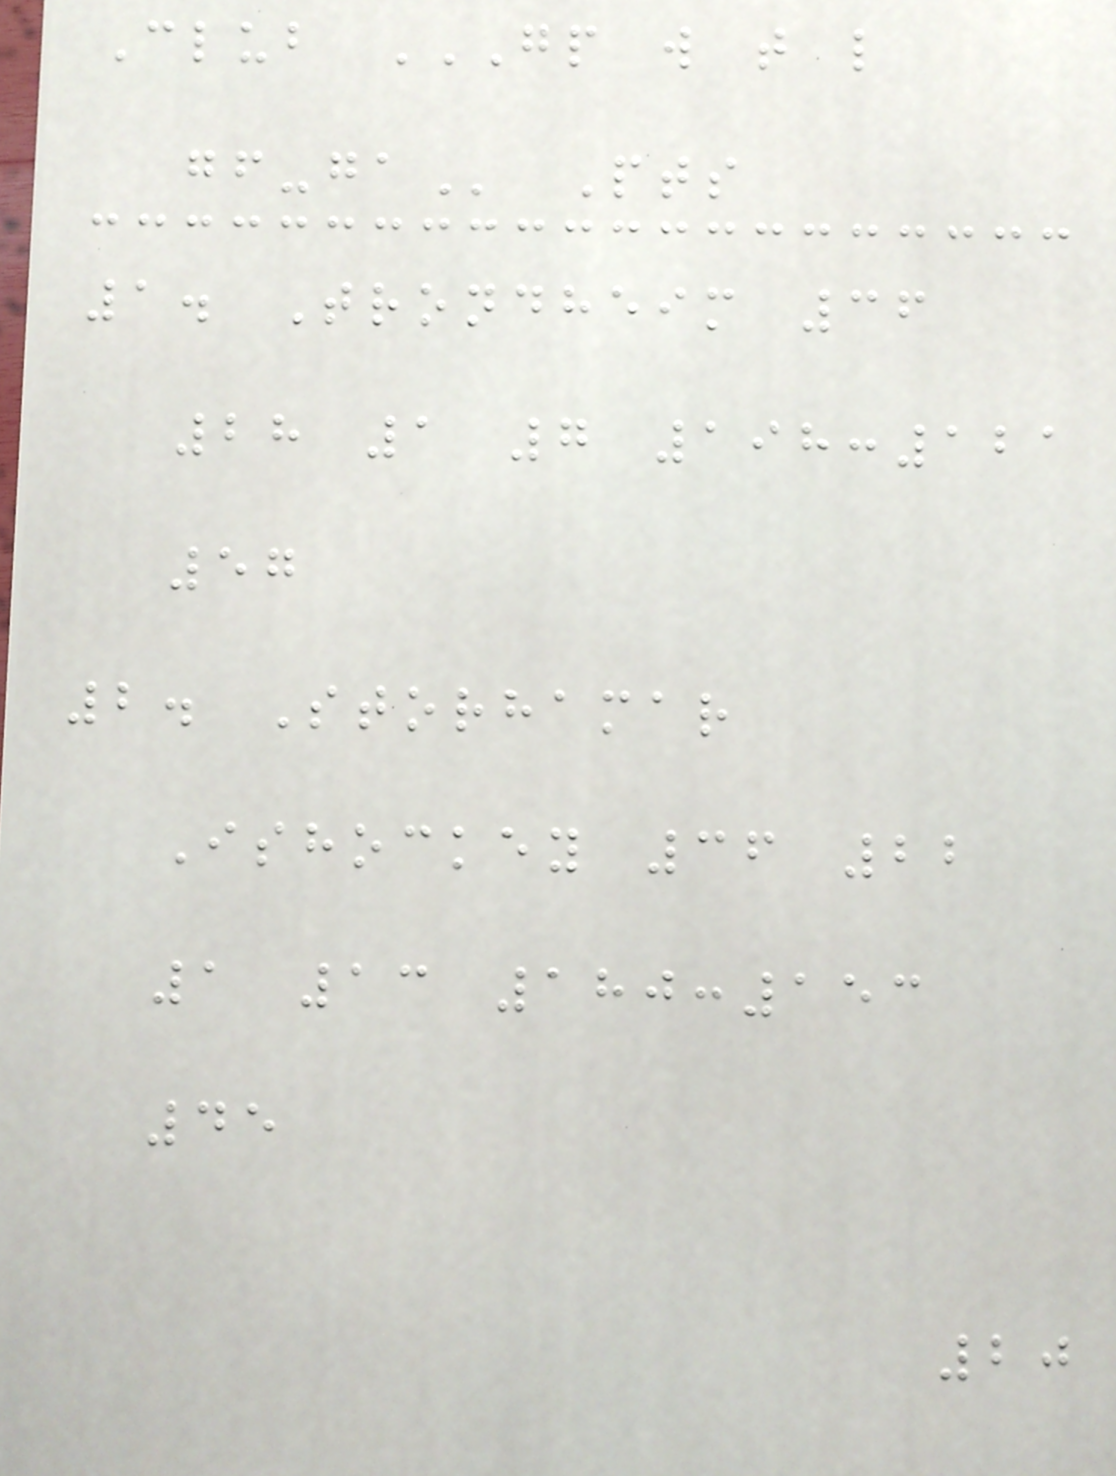Club GP W T L
GF-GA Pts
1. Trondheim 36
28 1 7 198:121
57
2. Storhamar
Ishockey 36 22
1 13 180:153
45
20
